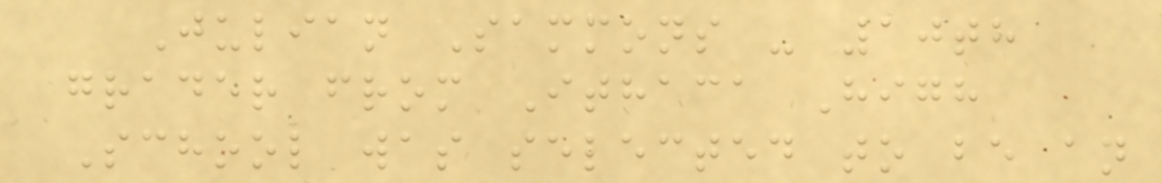Julian Sammons - 10th
grader from Ithaca High
School was selected to be an
